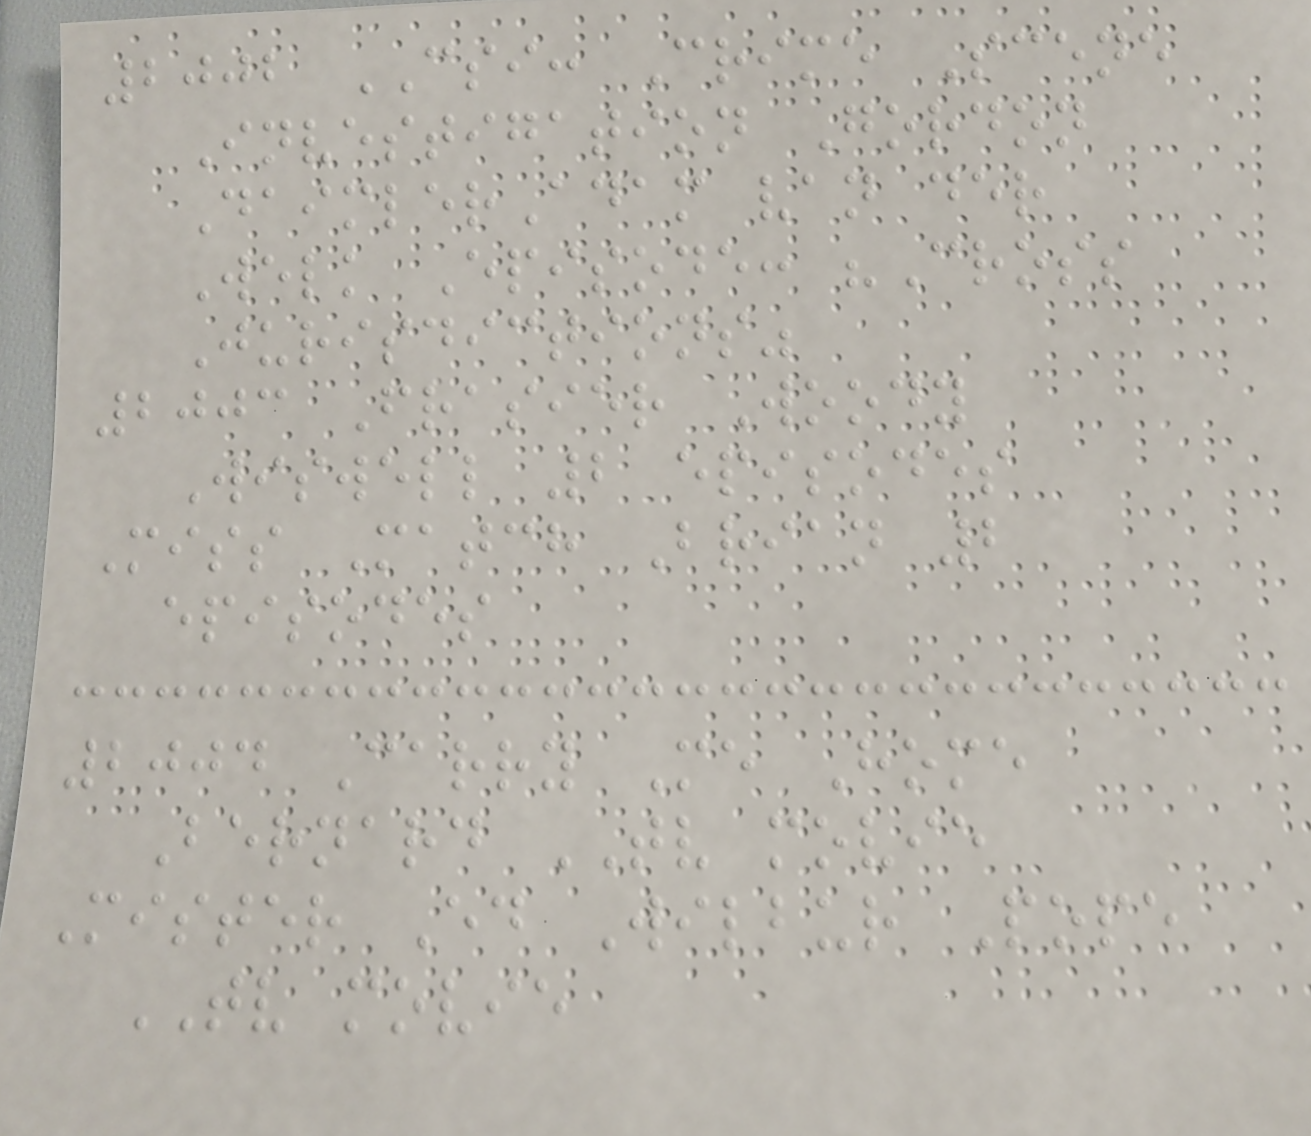2002 CSI: Crime Scene
Investigation Gordon
DaimlerAdam van der
Welk Episode: "Cross
Jurisdictions"
2003 Frasier Woody
Wiswell 2 episodes
Miss Match Brian 2
episodes
2004 Carry Me Home
Bernard TV movie
Mister Ed Wilbur Pope
TV movie
